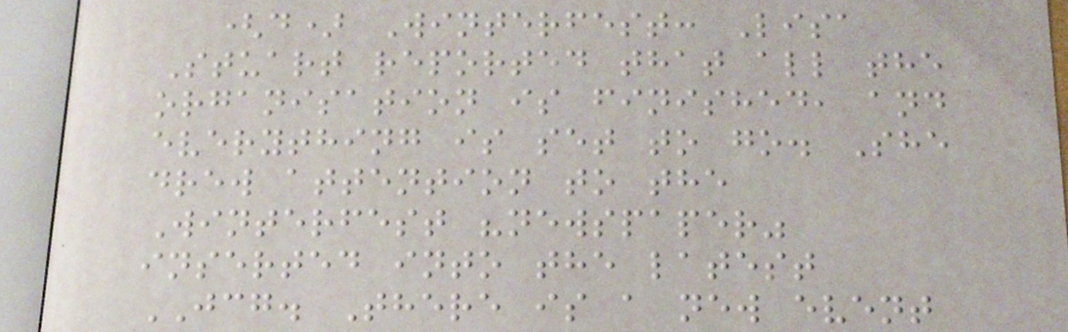(d) Winterfest: Lisa
Stuart reported that all the
organisation is finished, and
everything is set to go. She
drew attention to the
Winterfest "newspaper"
inserted into the latest
JCG. There is a new event
